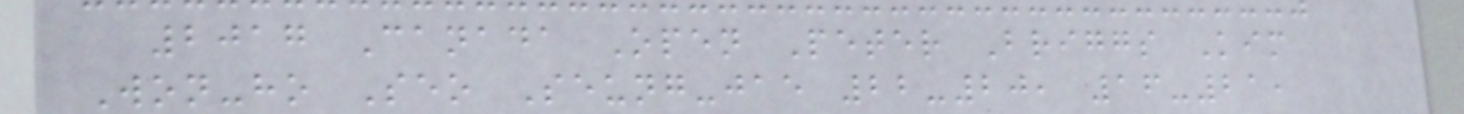2017 Canada Open Peter Briggs Kim
Won-ho Seo Seung-jae 22-20, 16-21,
